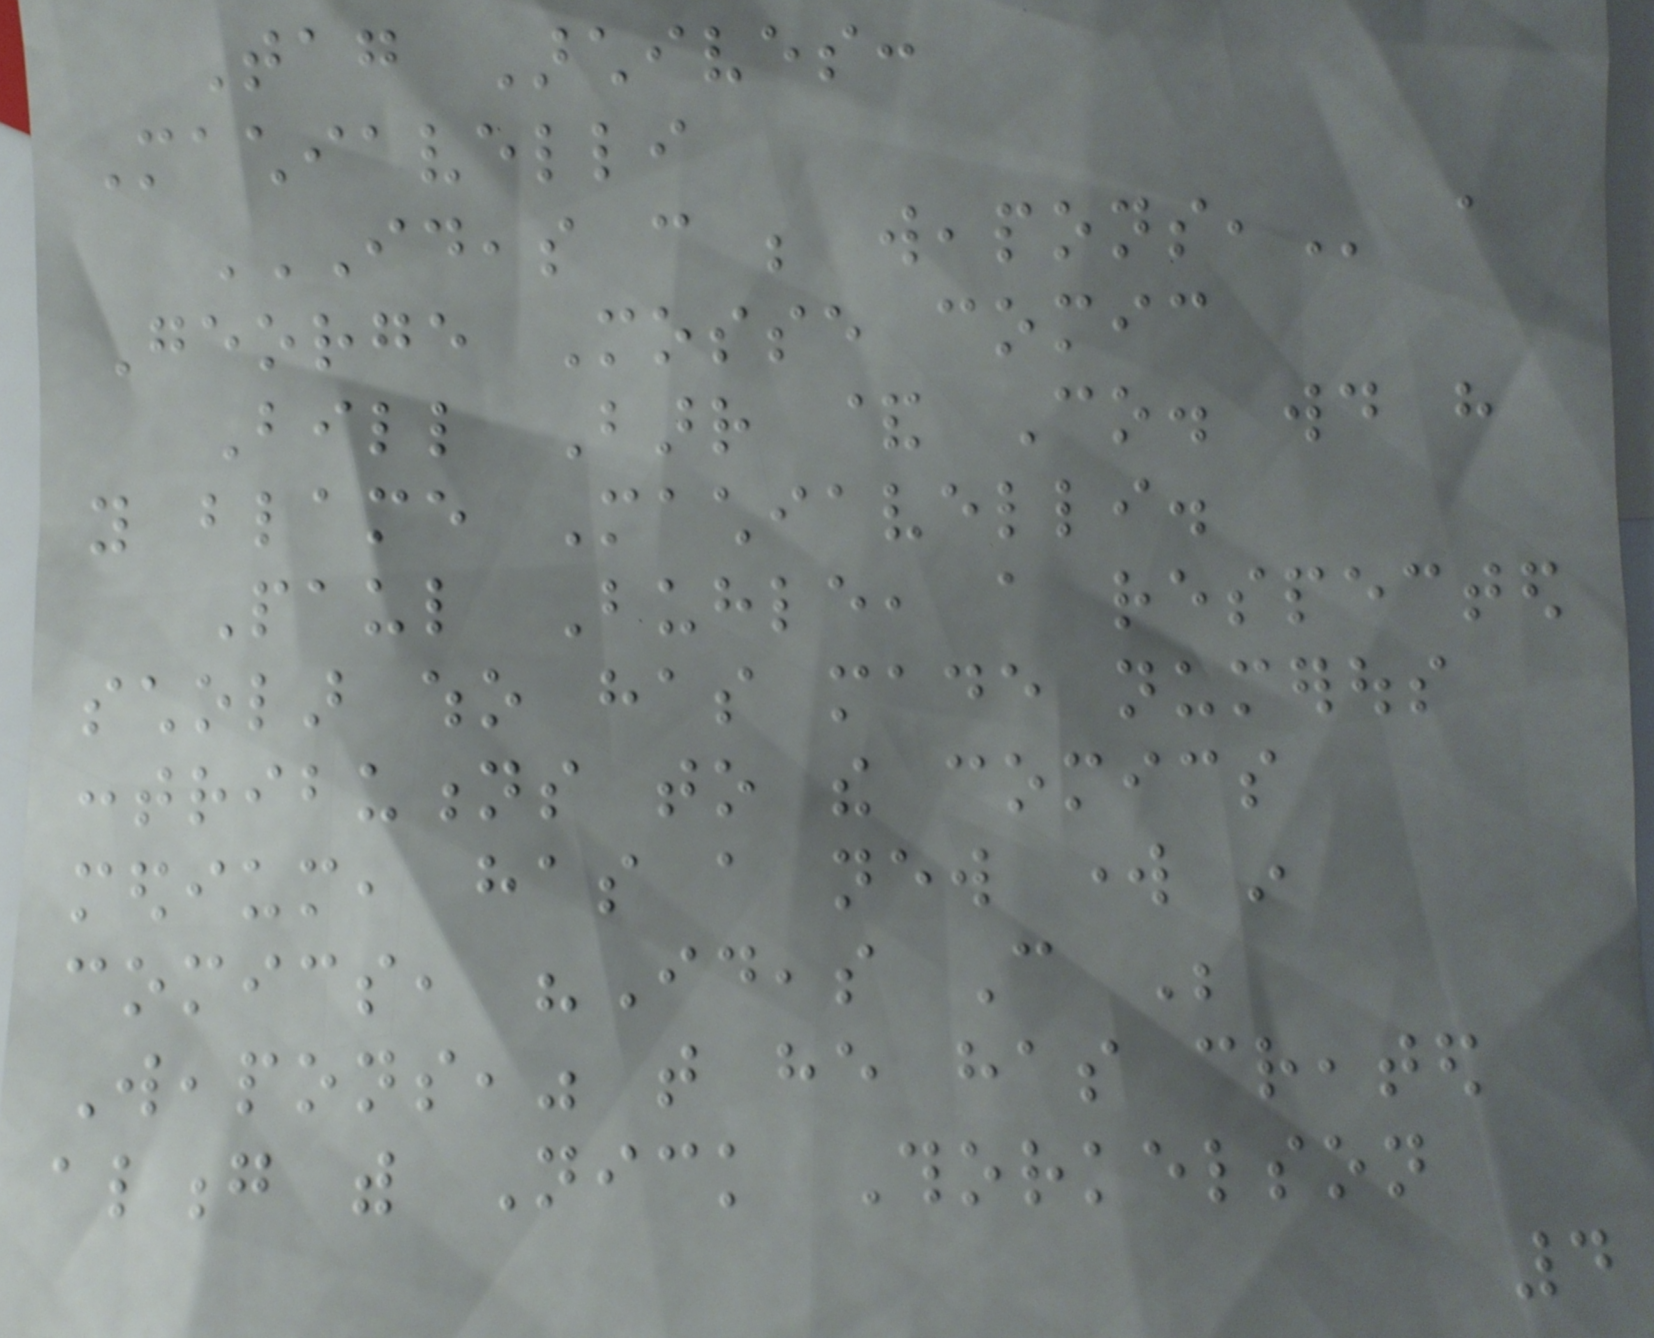Tag Archives:
Machiavelli
IDEAS CAN BE WEAPONS, a
George Mosse comic
Bill Barr & Co. would have
you blame Machiavelli.
Paul Buhle, a respected
scholar who has made numerous
contributions to the comics
medium, has a new work in
comics, "Ideas Can Be
Weapons," that he has created
along with Nick Thorkelson
4
